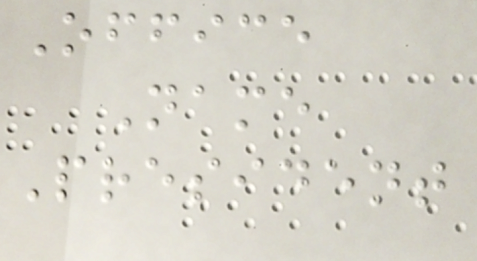Office
Name
President
